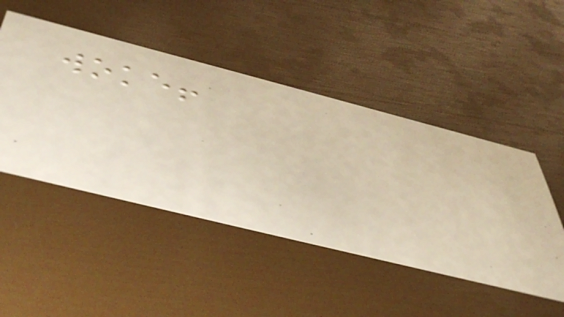woke!
